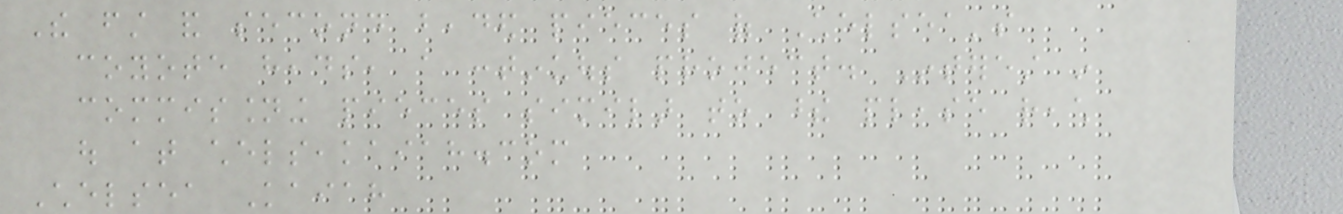The first and second beaded pieces of Chelsea's
coyote heads, a continuous project. Interest in
commissioning pieces similar to these please reach
out at chelseakaiah.com
Chelsea Kaiah
